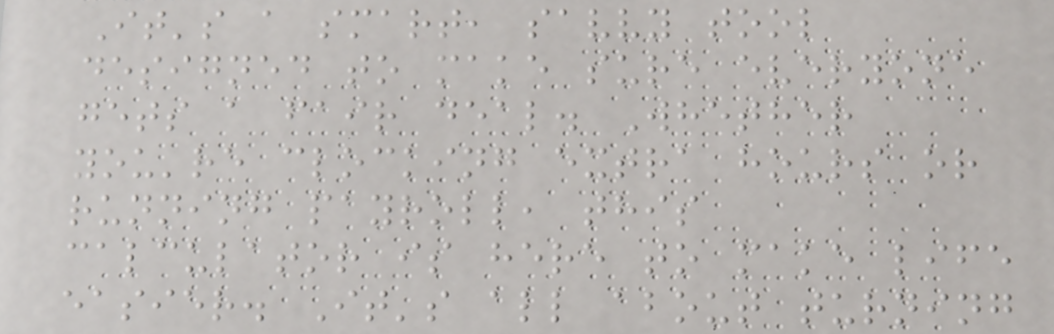It's a smart, savvy tool
designed to make sure everyone
gets a fair deal. Whether
you're clocking extra hours or
running payroll, this
calculator is here to make life
easier. It's all about turning
